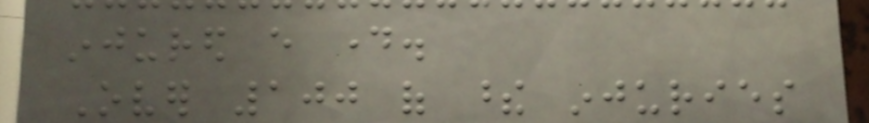injured every day.
Over 100 of these injuries
